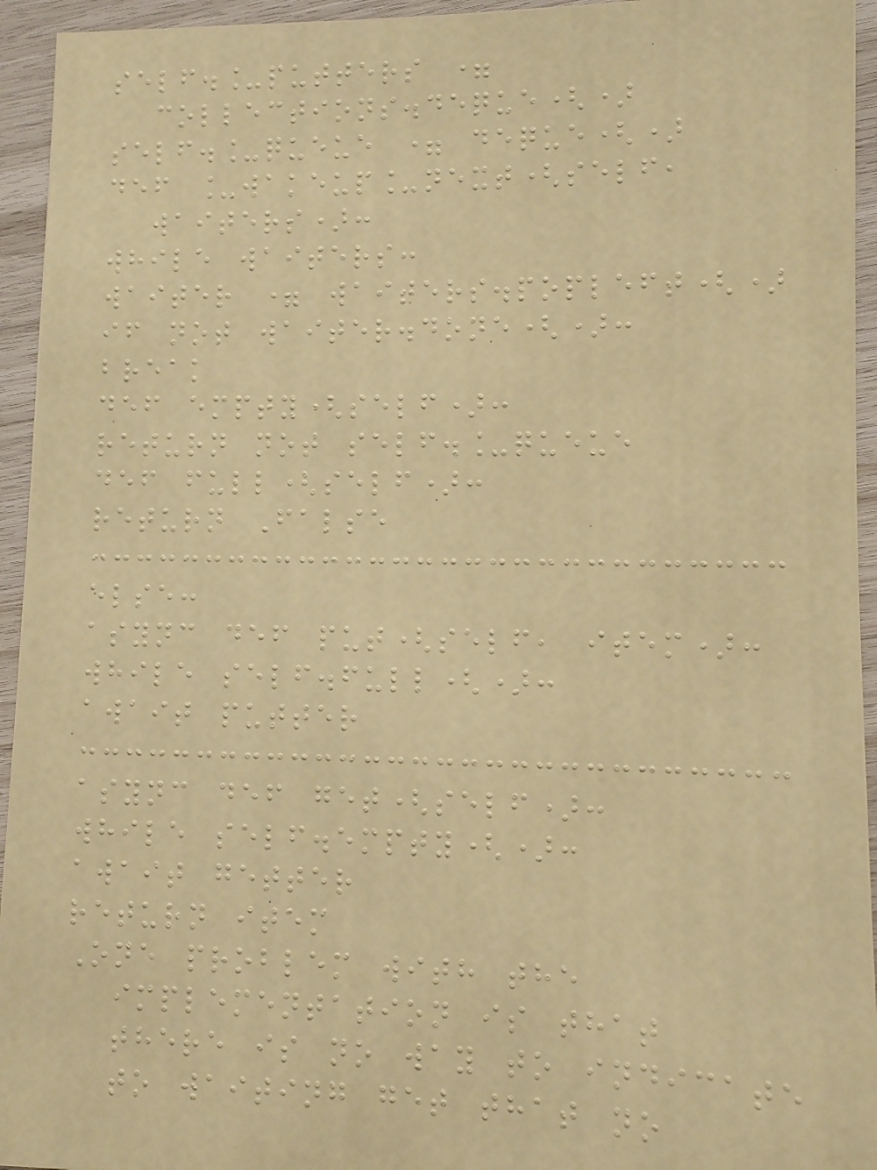self._putters =
collections.deque()
self._queue = deque()
def _wakeup_next(self,
waiters):
while waiters:
waiter = waiters.popleft()
if not waiter.done():
break
def empty(self):
return not self._queue
def full(self):
return False
else:
async def put(self, item):
while self.full():
await putter
async def get(self):
while self.empty():
await getter
return item
One problem with the
implementation is that
there is no way to indicate
to waiting get that no
